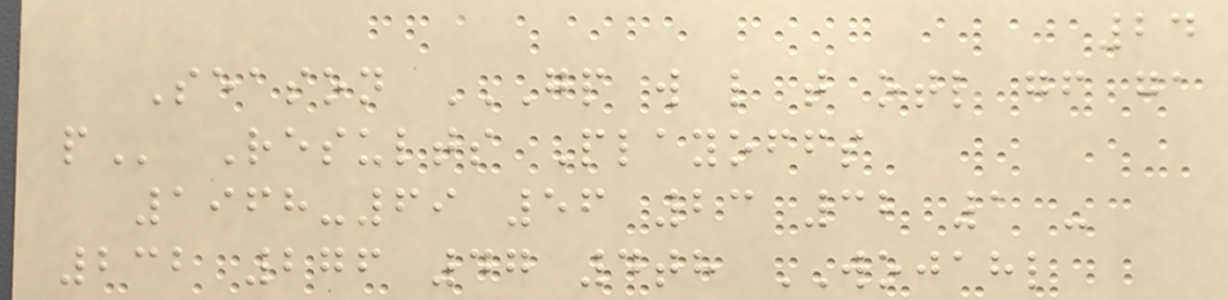24
Season GP W L T OTL GF GA
P Results Playoffs
1968-69 56 23 32 1 -
232 276 47 4th WOJAHL
